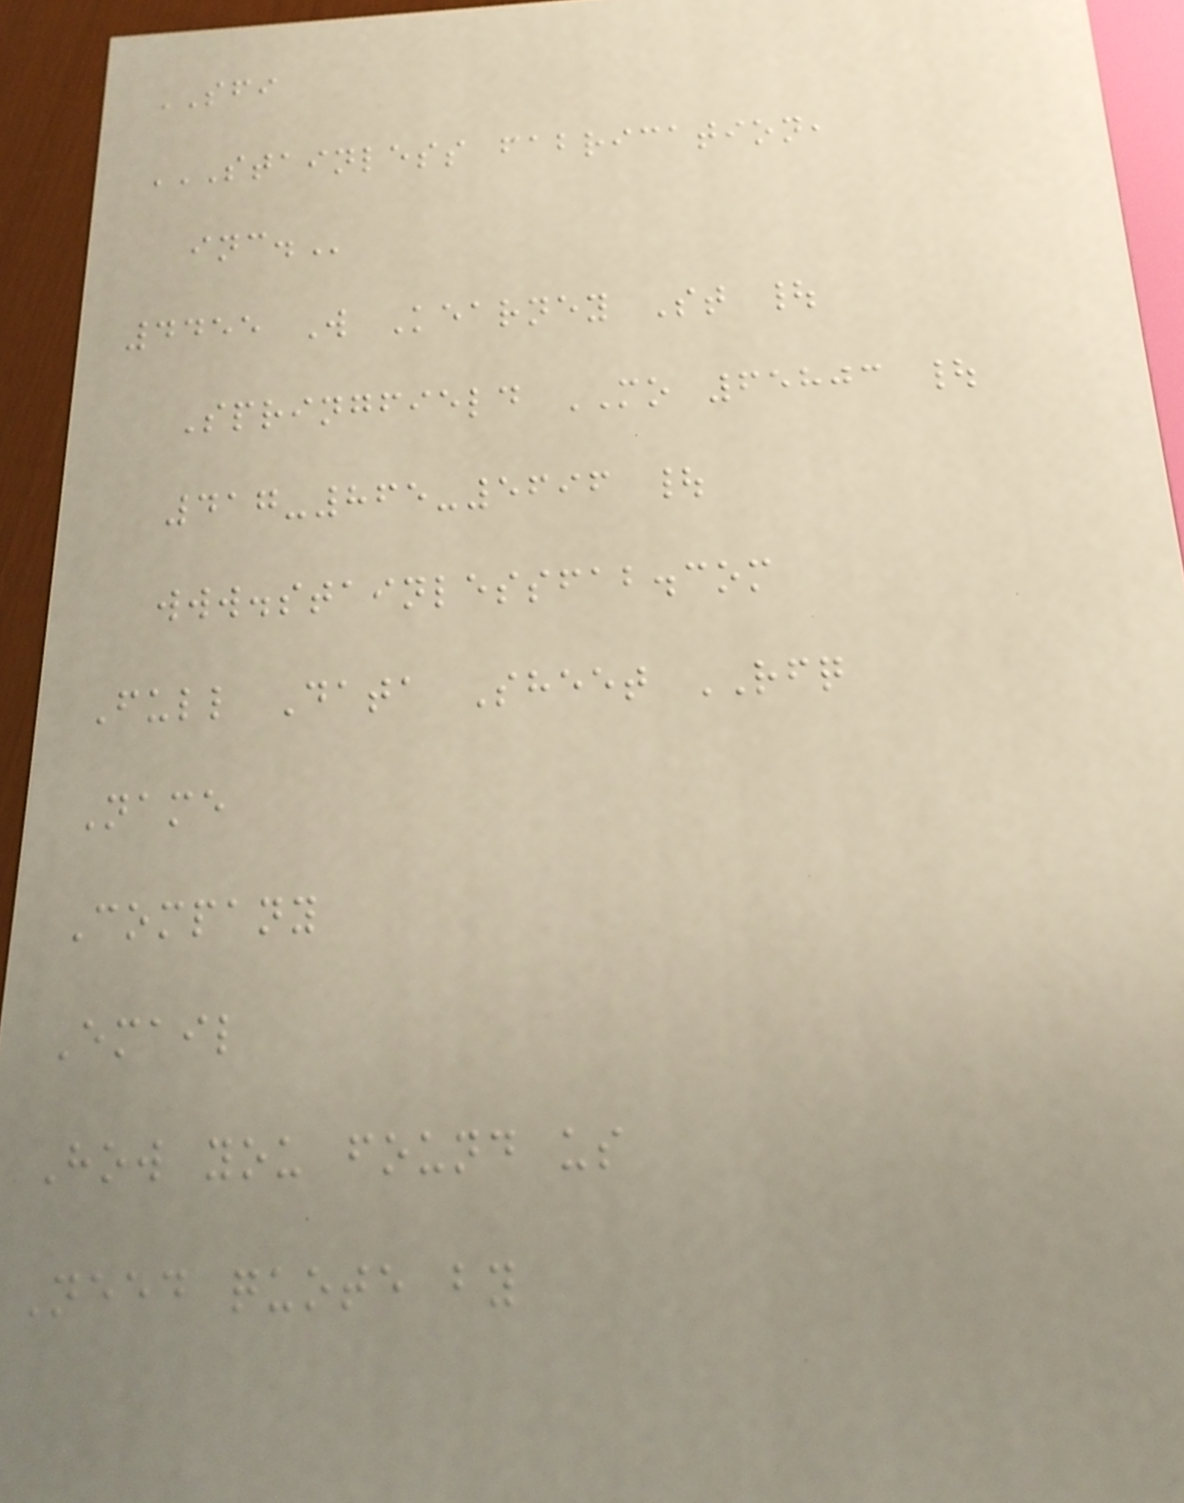SFI
STAINLESS FABRICATION,
INC.
4455 W Kearney St |
Springfield MO 65803 |
417-865-5696 |
www.stainlessfab.com
Full Data Sheet RFQ
Name
Company
Email
How you found us
Need quote by
